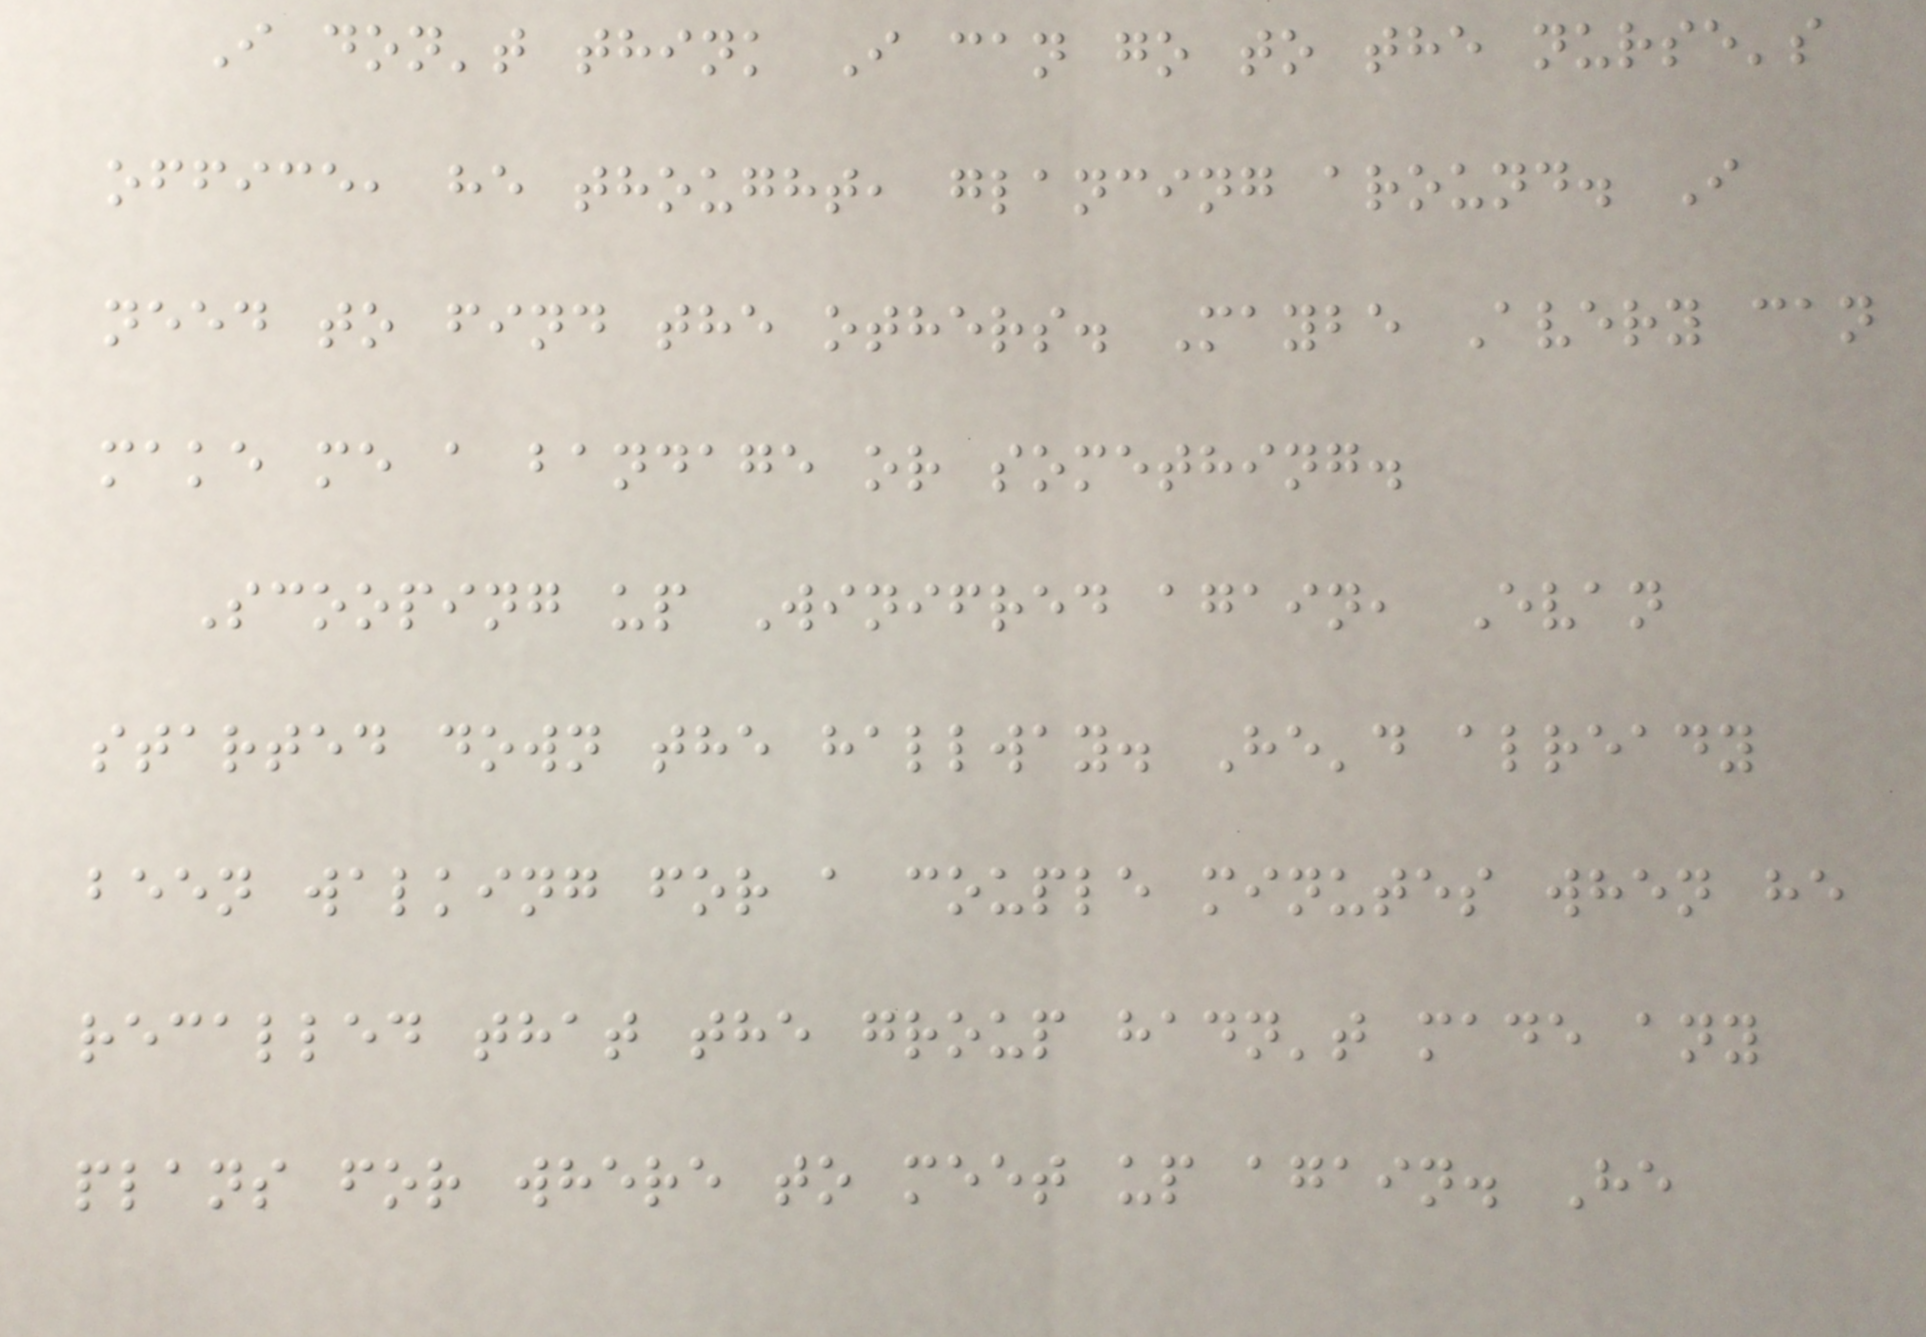I don't think I can go to the nurse's
office, he thought, glancing around. I
need to find the others. Maybe Avery can
make me a bandage or something.
Scooping up Winifred again, Evan
started down the hallway. He'd already
been walking for a couple minutes when he
recalled that the group hadn't made any
plans for where to meet up again. He
